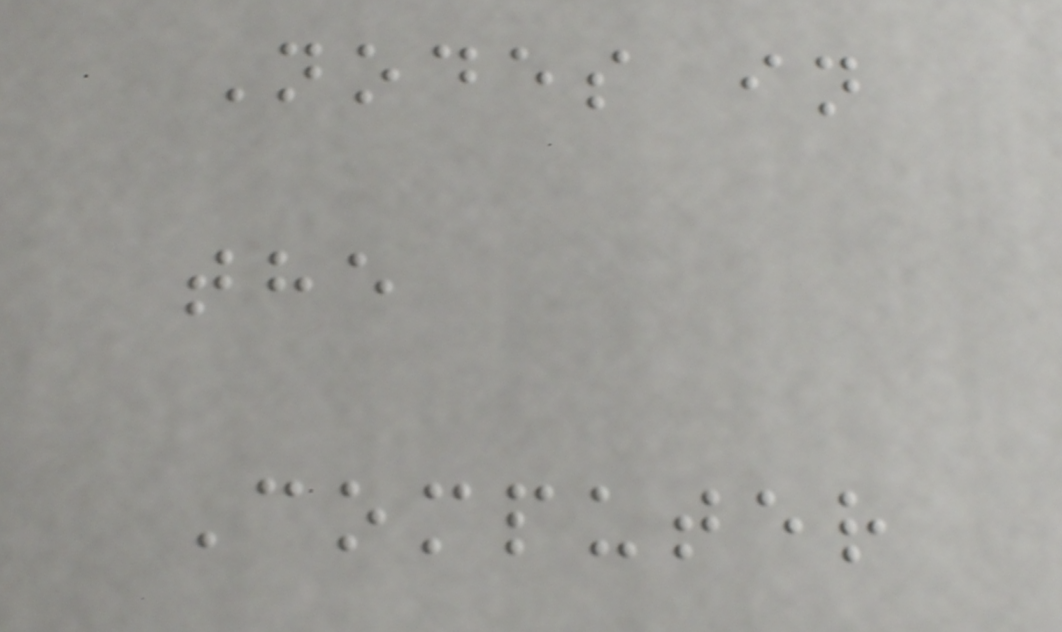Nodes in
the
Computer
